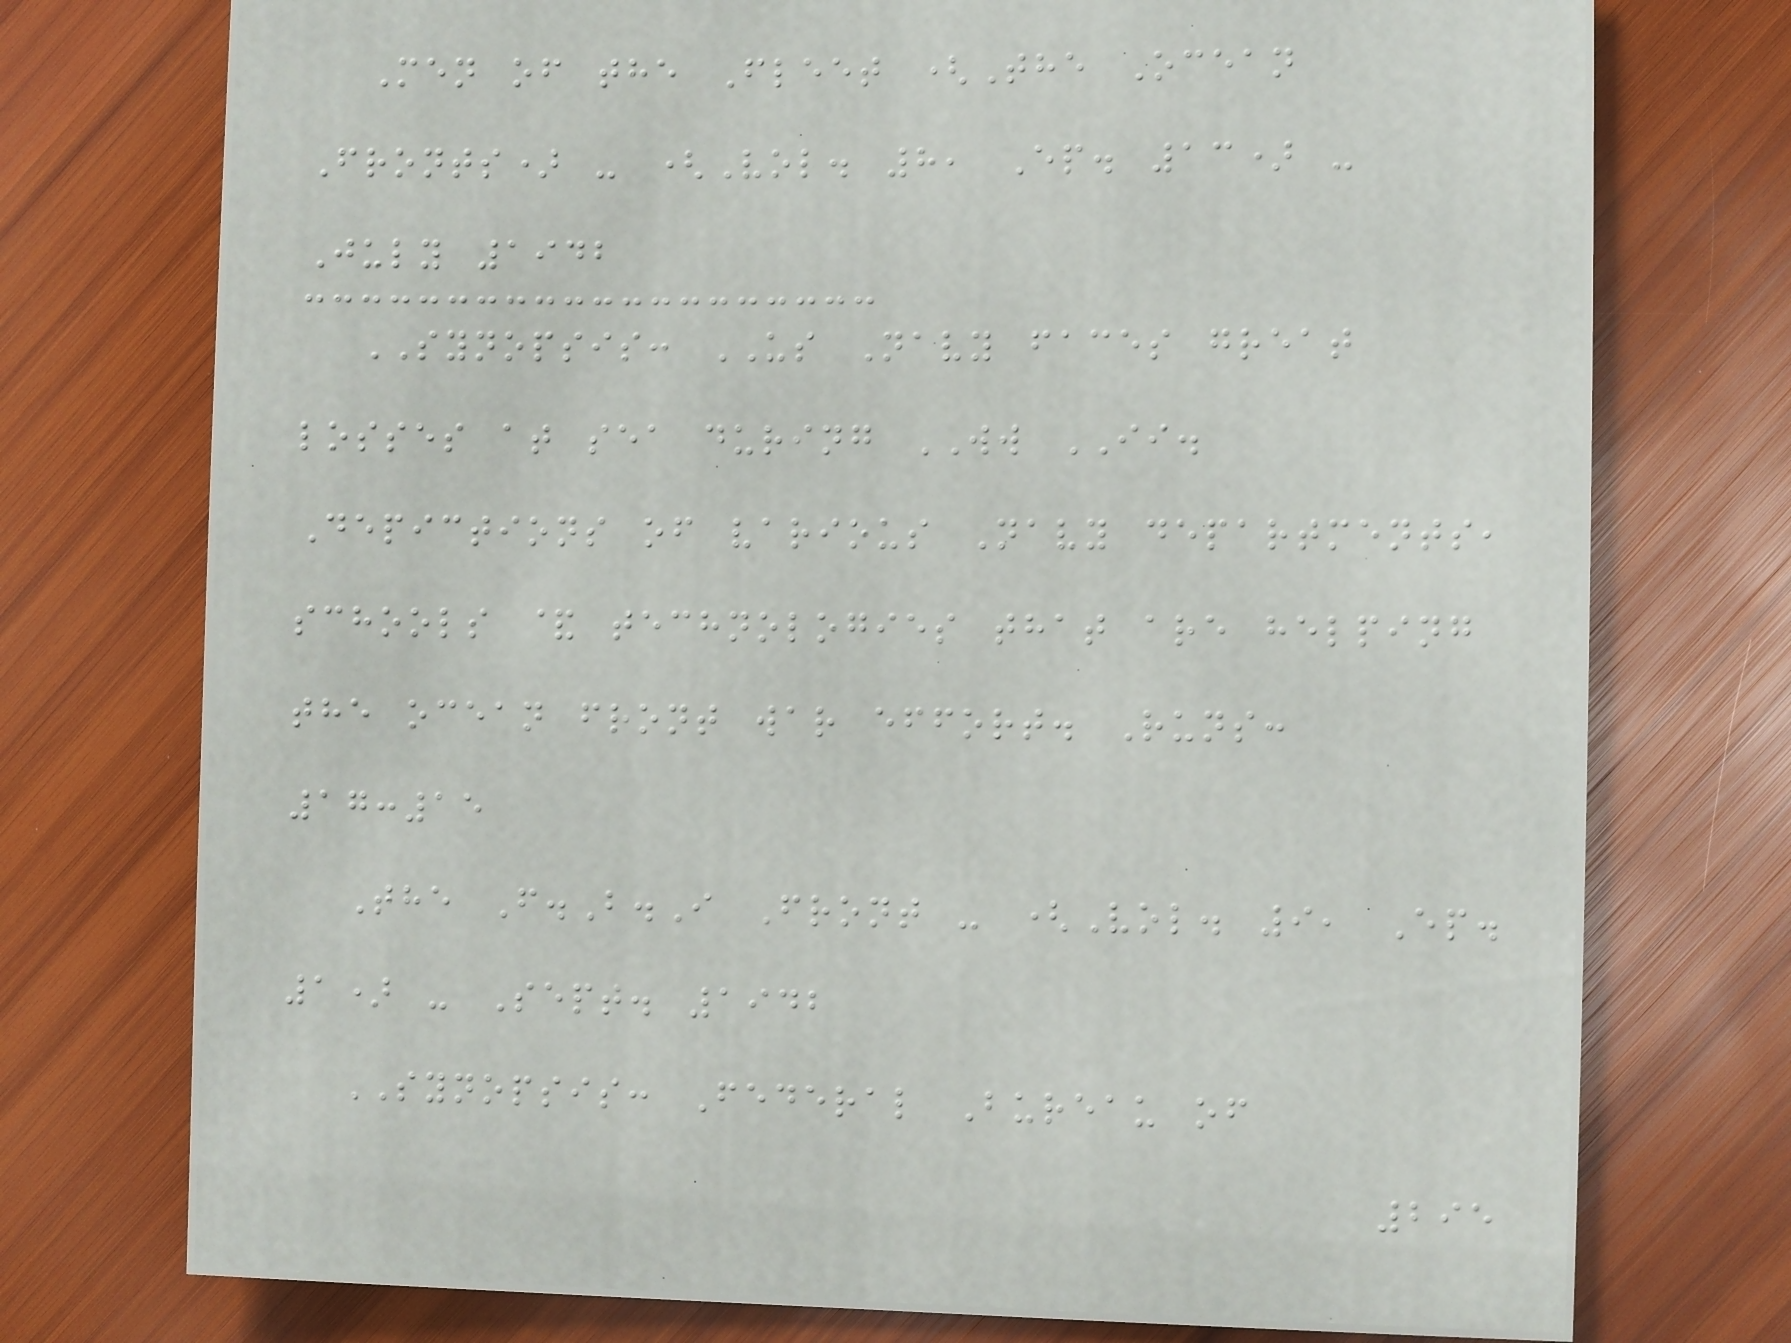Men of the Fleet (The Ocean
Fronts) - (Vol. 8, Ep. 13) -
July 1942
SYNOPSIS: US Navy faces great
losses at sea during WW II.
Depictions of various Navy departments,
schools & technologies that are helping
the ocean front war effort. Runs:
17:15
The F.B.I Front - (Vol. 9, Ep.
1) - Sept. 1942
SYNOPSIS: Federal Bureau of
295
